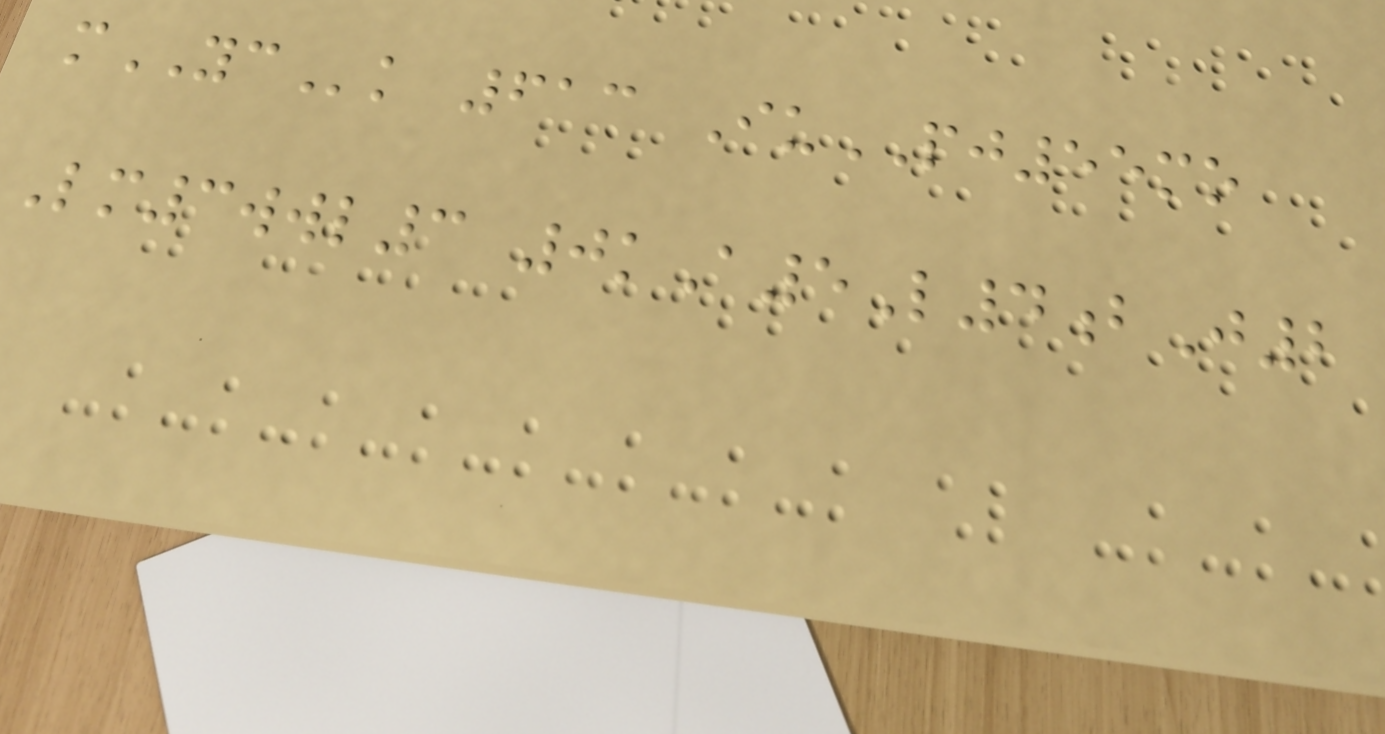mYCk 613 IuPJ55mo
Lm3wwl3 0kA5L4bJ2
